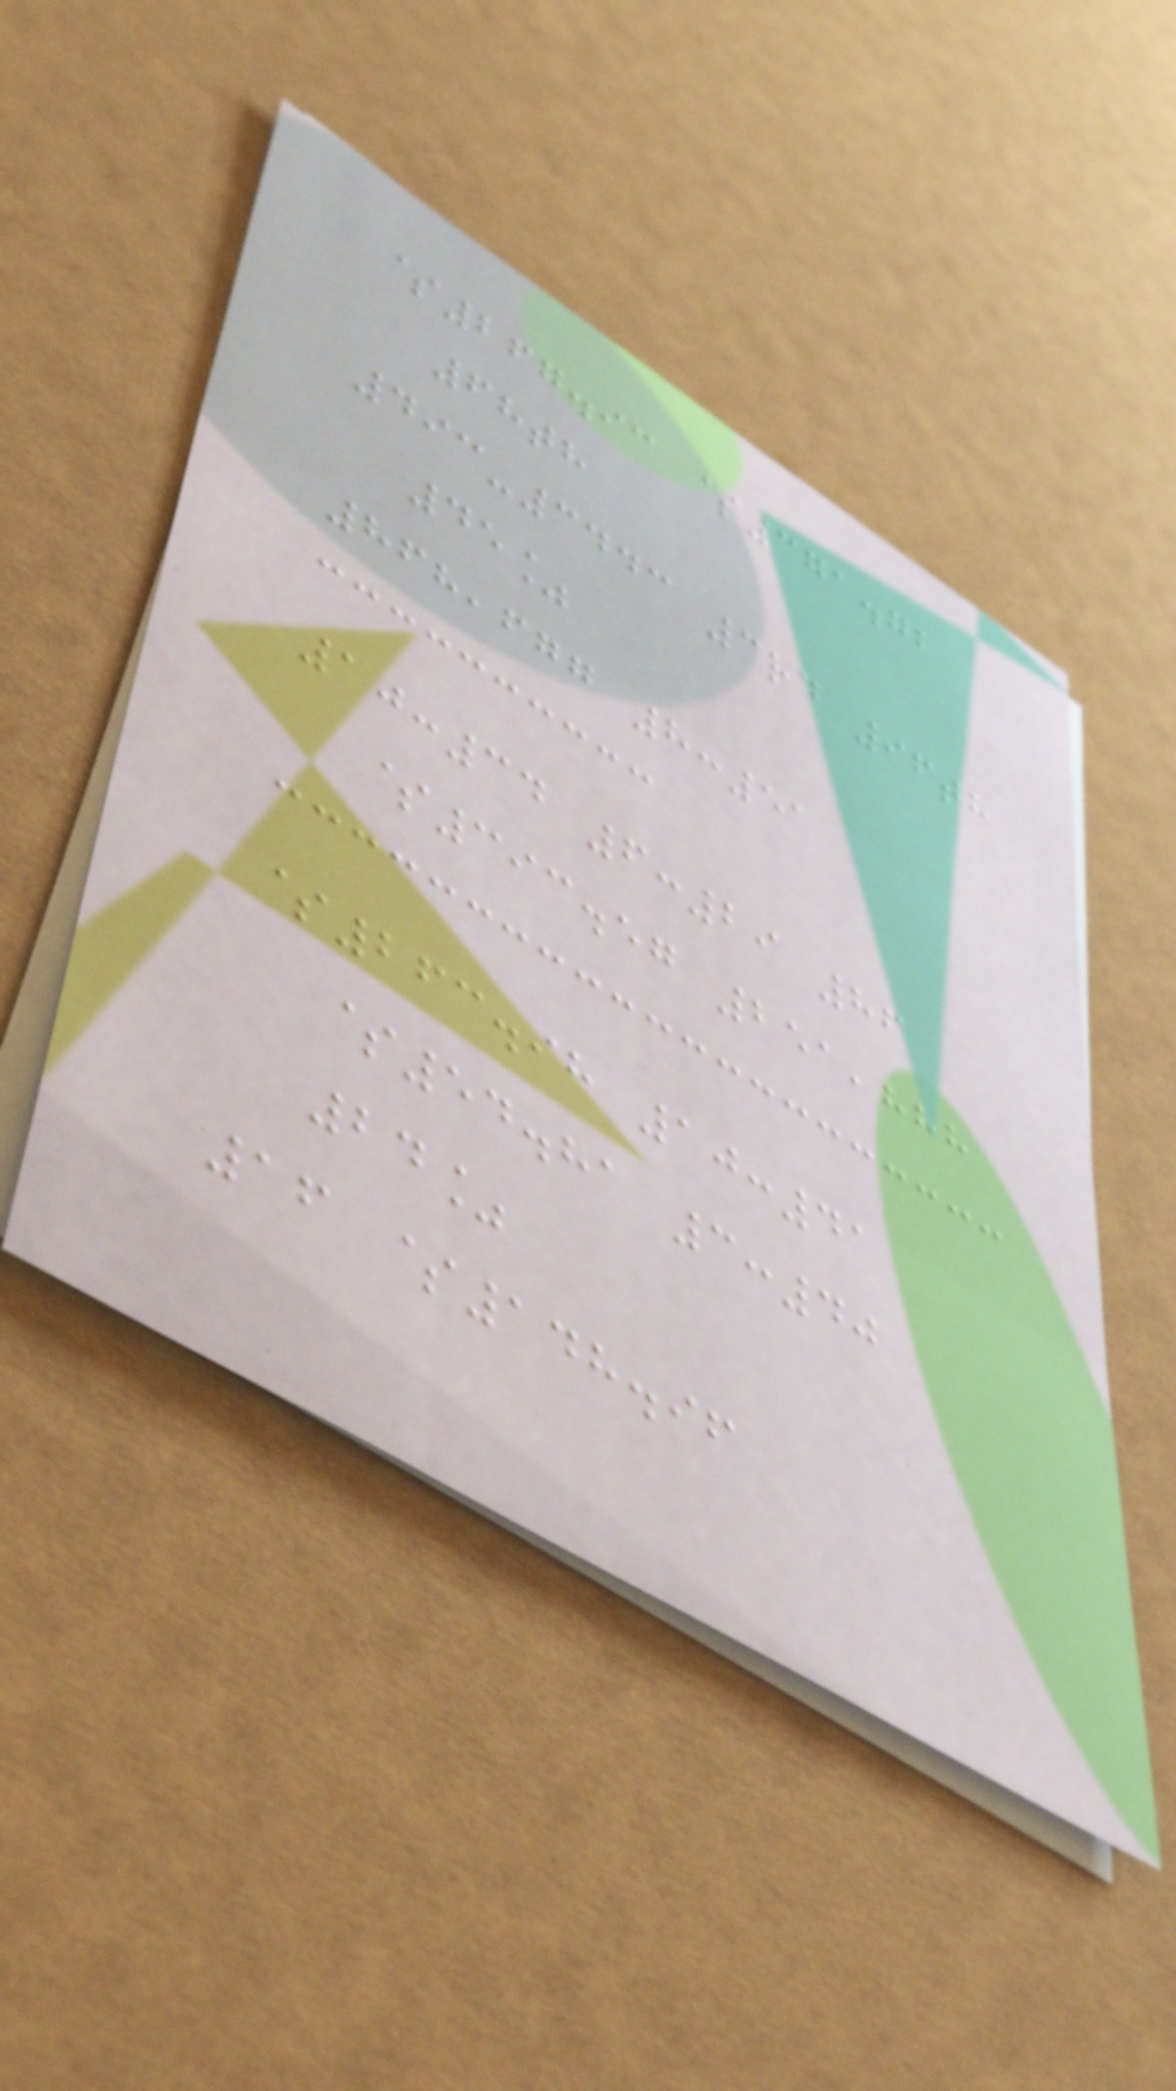$267.93 $371.72
68th
493-3443 3rd 96th
45%
868,677 8:51
10:34 6:29 86
$393.57 251,888
$263.98 10:41
$54.81 3:40
24%
16 $148.96
